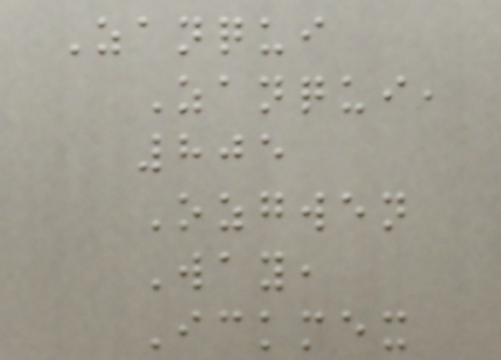Zanqui
Zanqui,
805
Ozgwen
Way,
Ickmex
